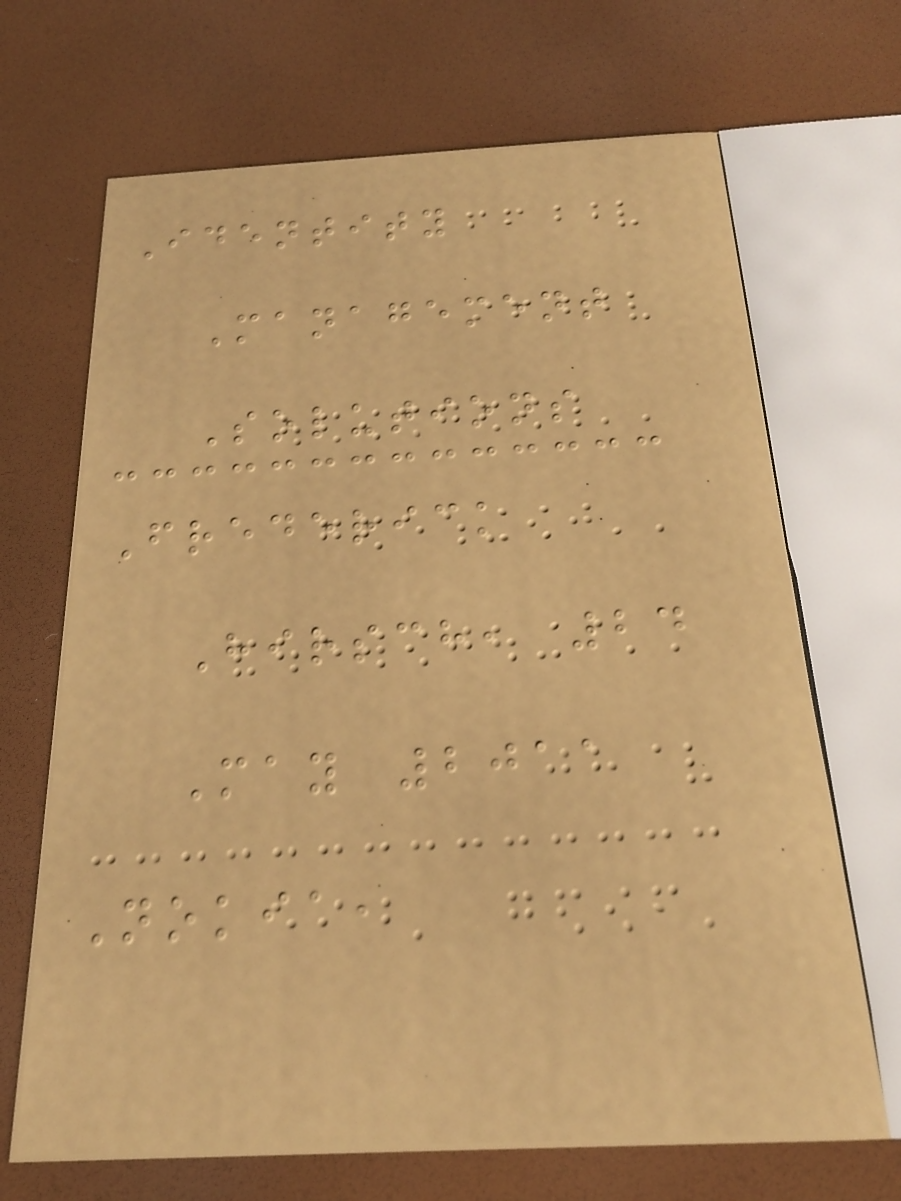Identity
Management
Solutions
Frederick
Hirsch, 24
May 2011
Nokia,
